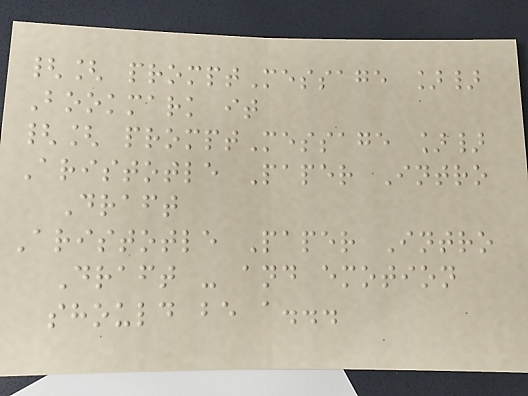{[ promptMessage ]}
Bookmark it
{[ promptMessage ]}
Aristotle Paper Intro
Draft
Aristotle Paper Intro
Draft - and emotion
should be a...
